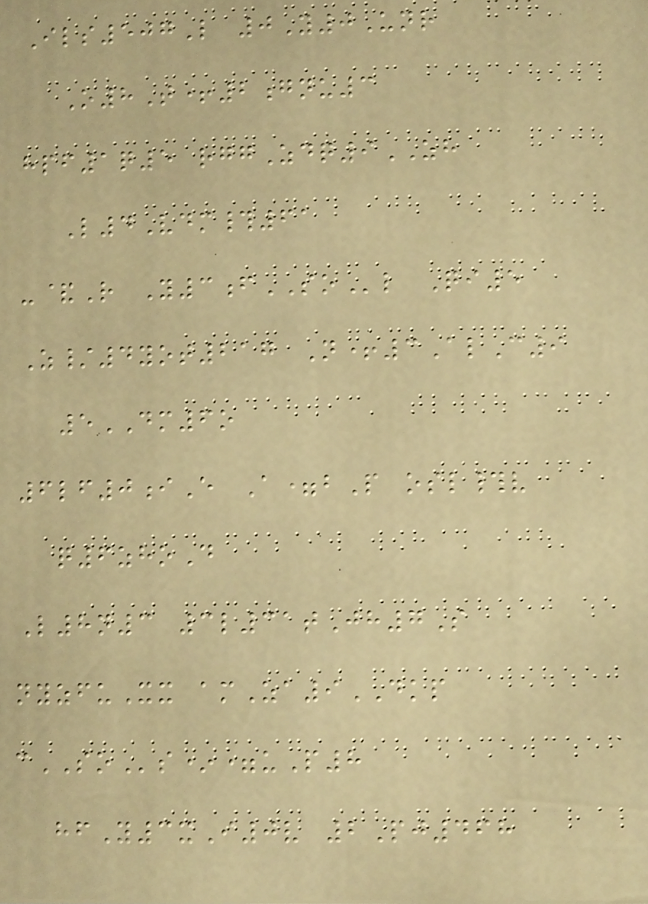Ils507L 0Y0Unr
O8T+2gnu3
hpf1q5 rggZdq9ZH
L4Vdm#61
-&R Y3fSOl Qi5
Z/4yot217 N+3AlC9
5DM6o
6lf0iE A=bP osl#v
q6zhoD
L8n3 3l31tJh7S
nyzfuXx amZa9DKP
cSOs*=uP8
hfY3xI0v 2Pj468
